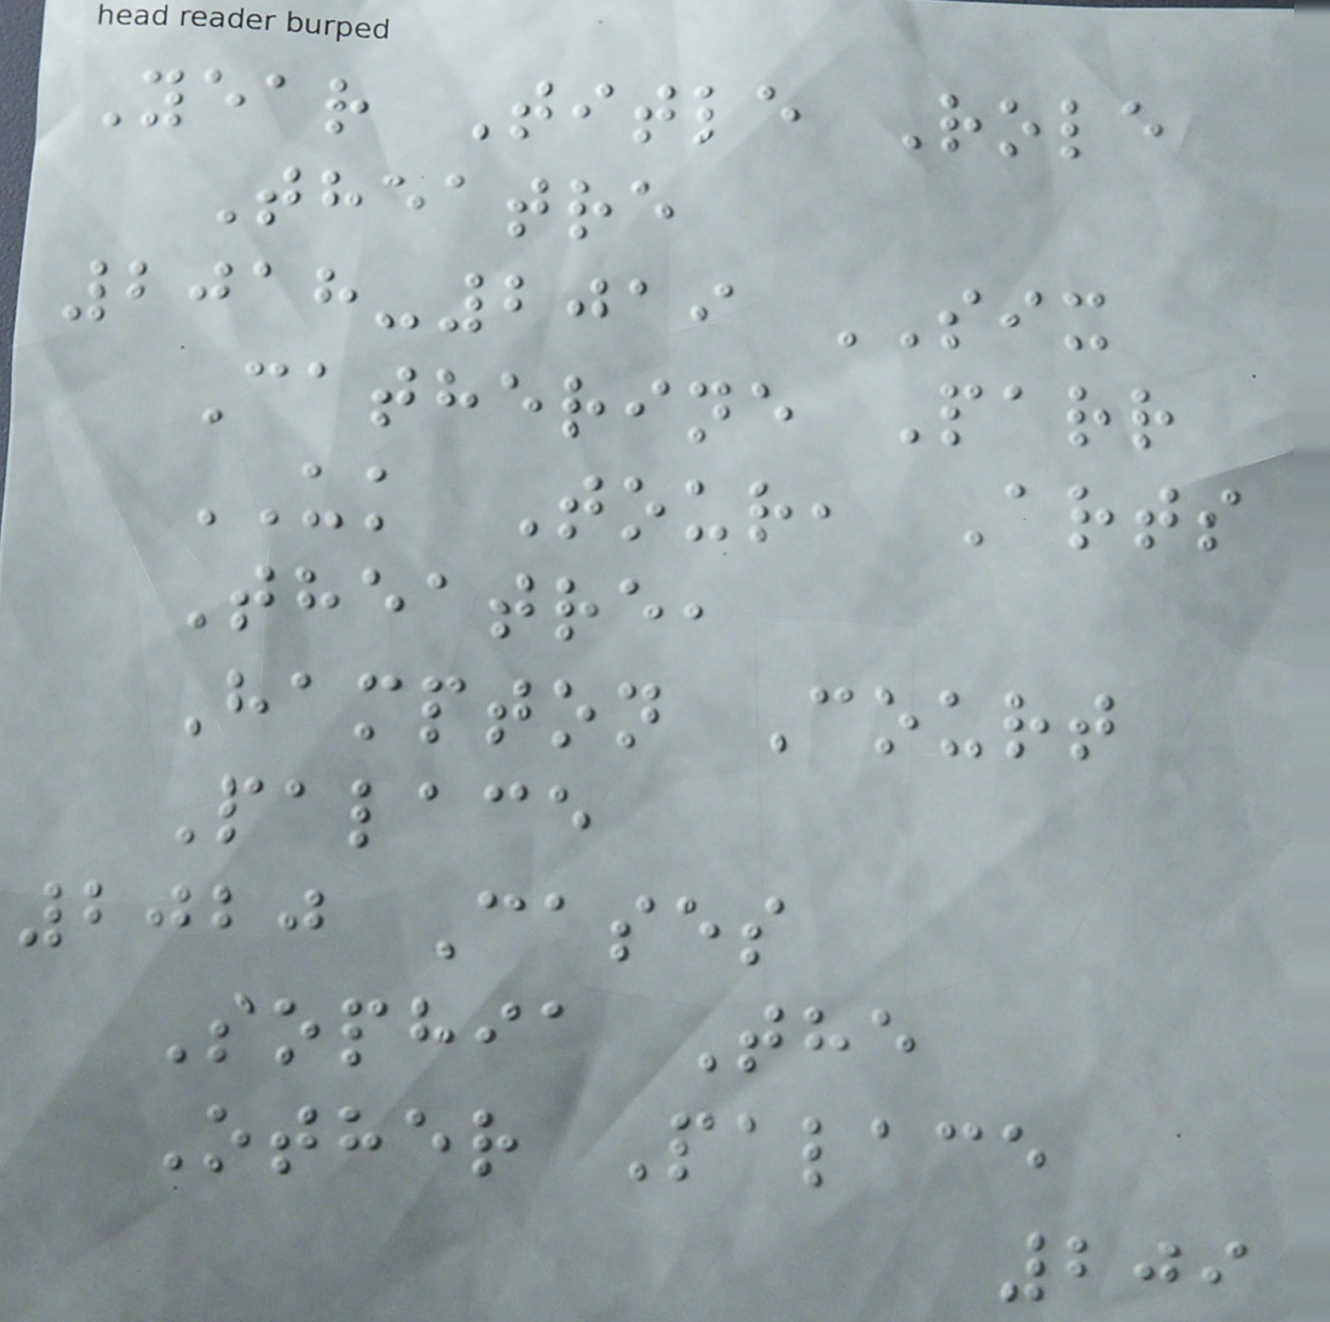Year Title Role
Theatre
2018-2019 SIX
Catherine Parr
UK Tour, Arts
Theatre,
Hampton Court
Palace
2020 Cases
Sophia The
Other Palace
209
